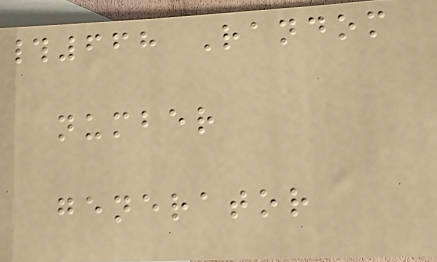#668 Random
number
generator
